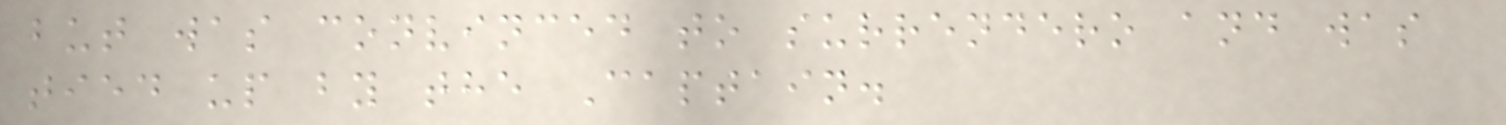but was convinced to surrendero and was
tied up by the Captain.
